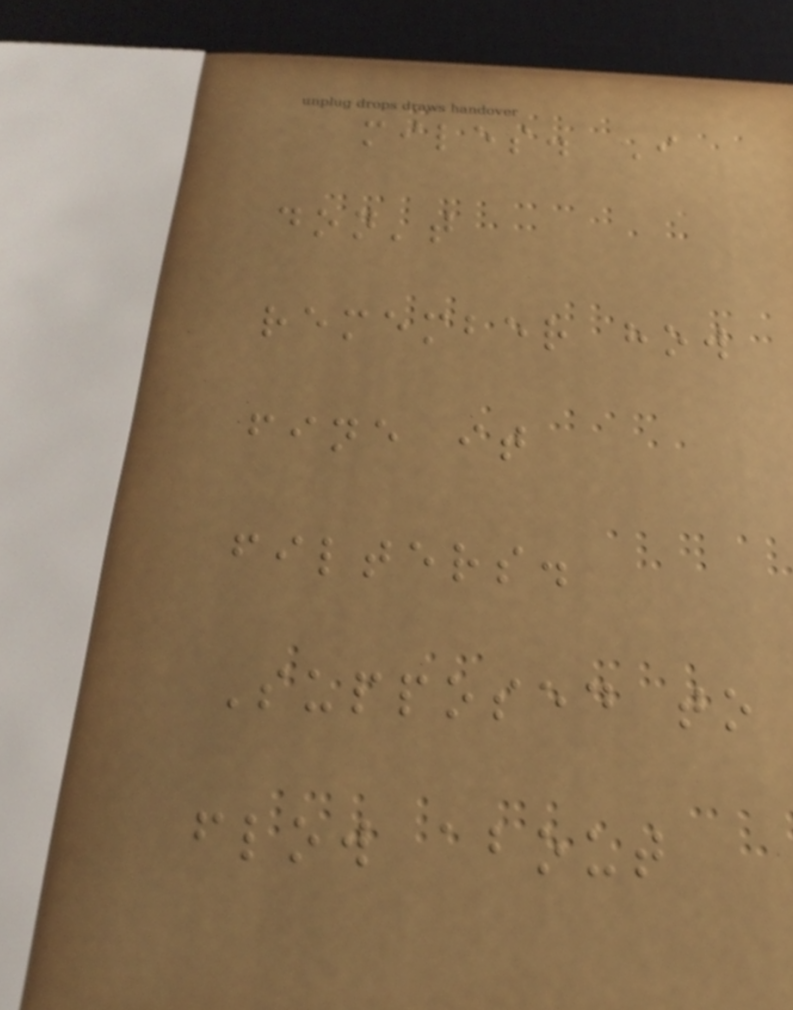miles. I
don't
remember how
fine it
filters.
Supposed to
flow about
